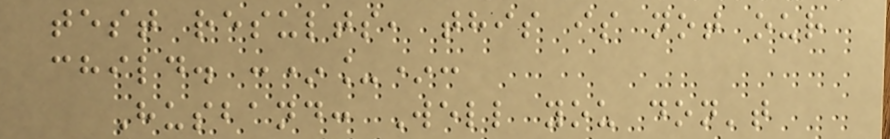test results, this is not our
child. :*_*:
Husband: Well you don't
